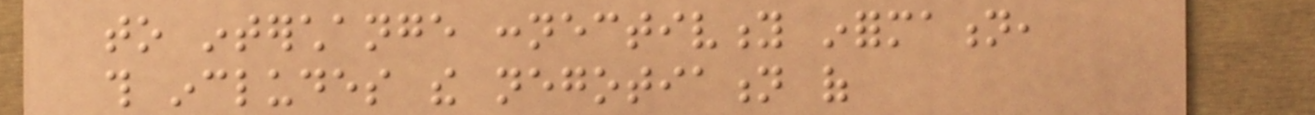to interchange connectivity information,
this includes the negotiation of
